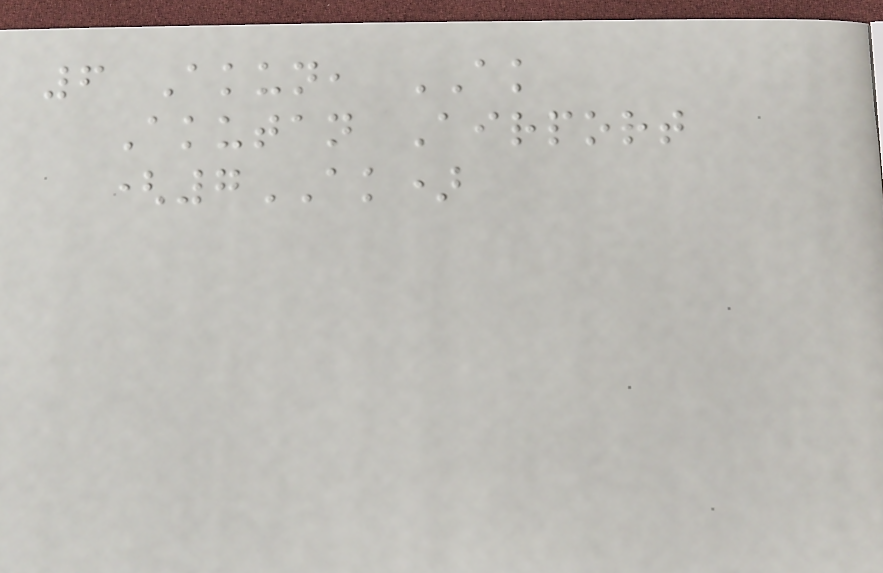6 Akun, AK
Akutan Airport
(7AK)
